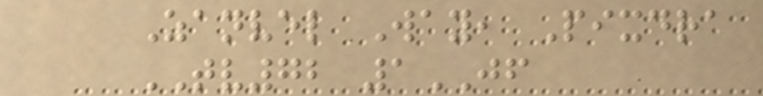Zanvel Way, Pixdra
TV72 1JF
